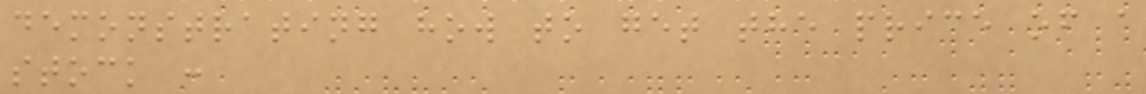demonstrating how to get the price of a
stock :
